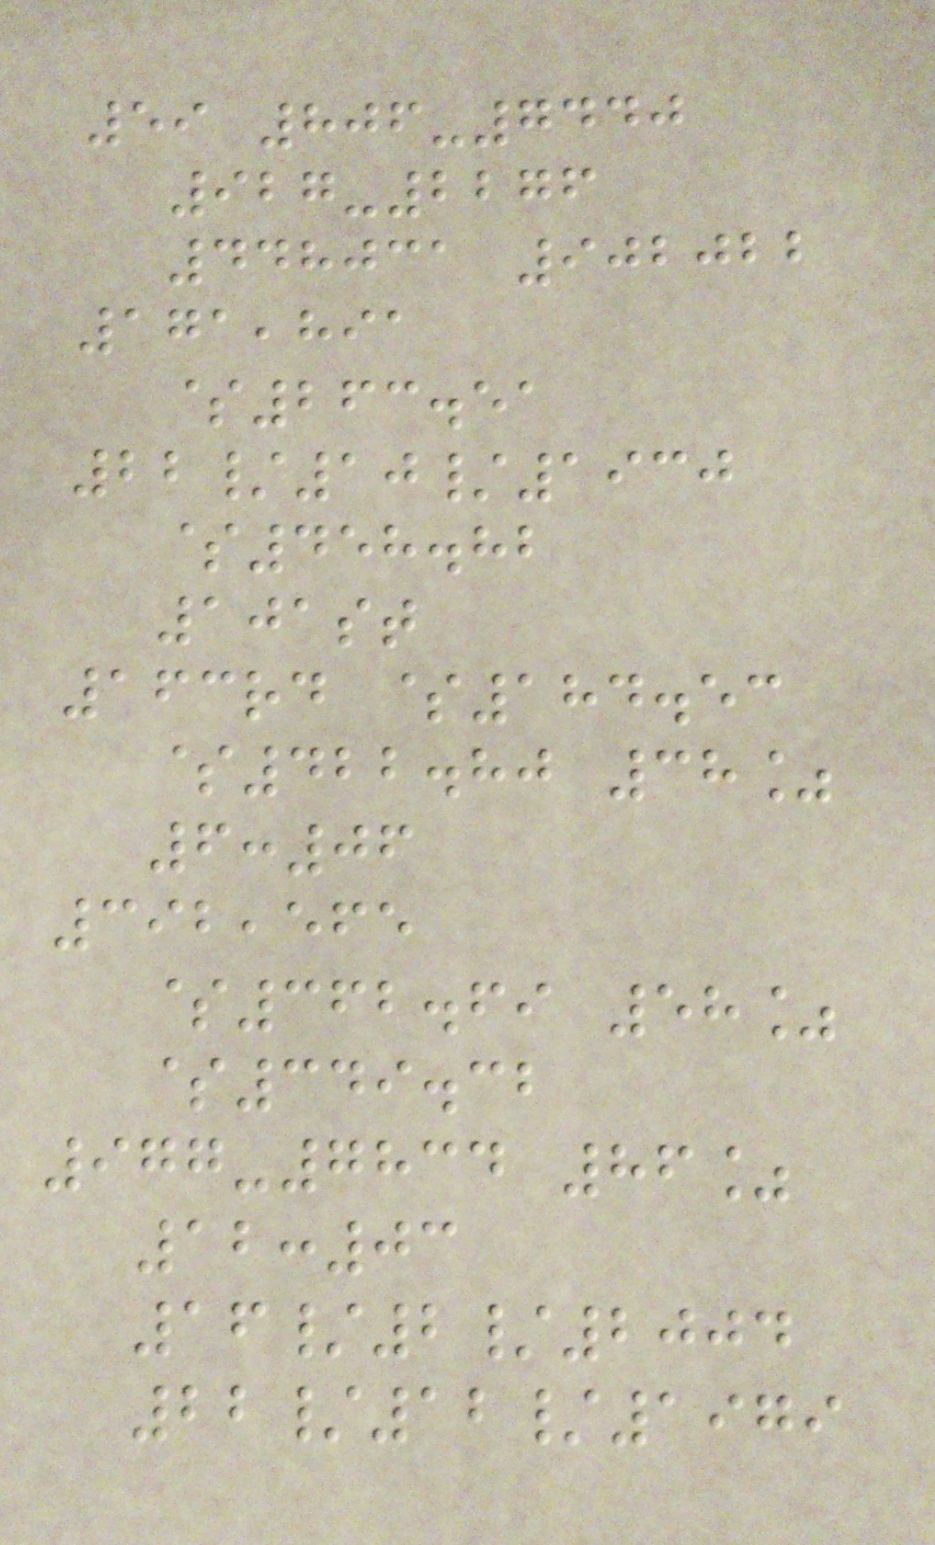59 806-7440
927-2276
448031 902022
171,891
$263.51
22/10/1930
$458.82
101st
163rd $184.53
$422.80 38%
6:06
392,565
$362.69 58%
$349.32
977-7834 86%
12:03
16/2/2004
22/12/1979
